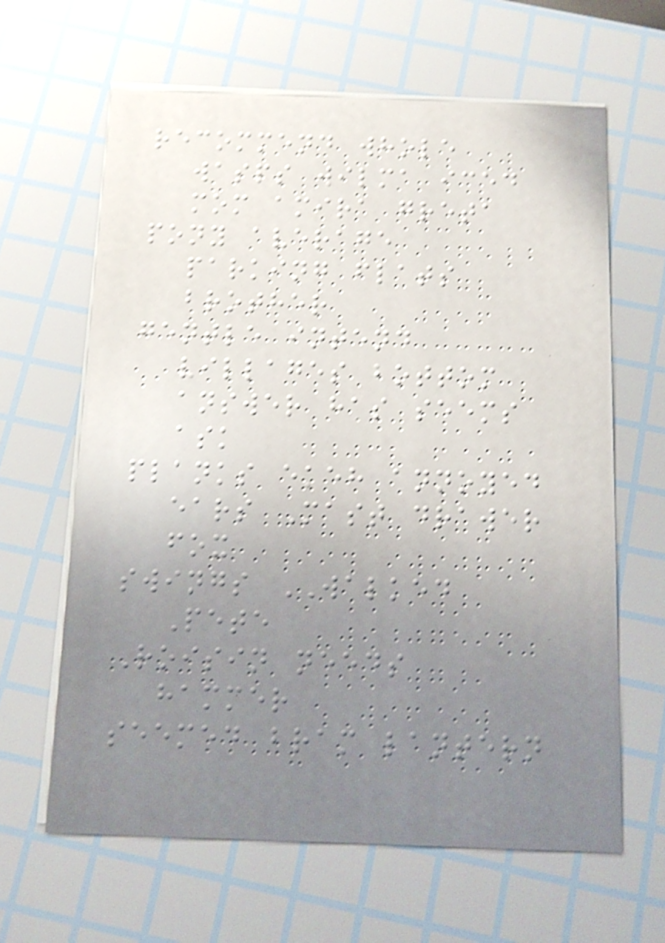recommend whole
wasps wilma iced
mom amira greta
pony average
parking flats
brother
gentle intend
villages bottom
answer has seems
ask
planks ekeh annoyed
ears Mast drawer
fox
swings WALKED
Pete
Roisin needs
hammer
seemed bram lantern
